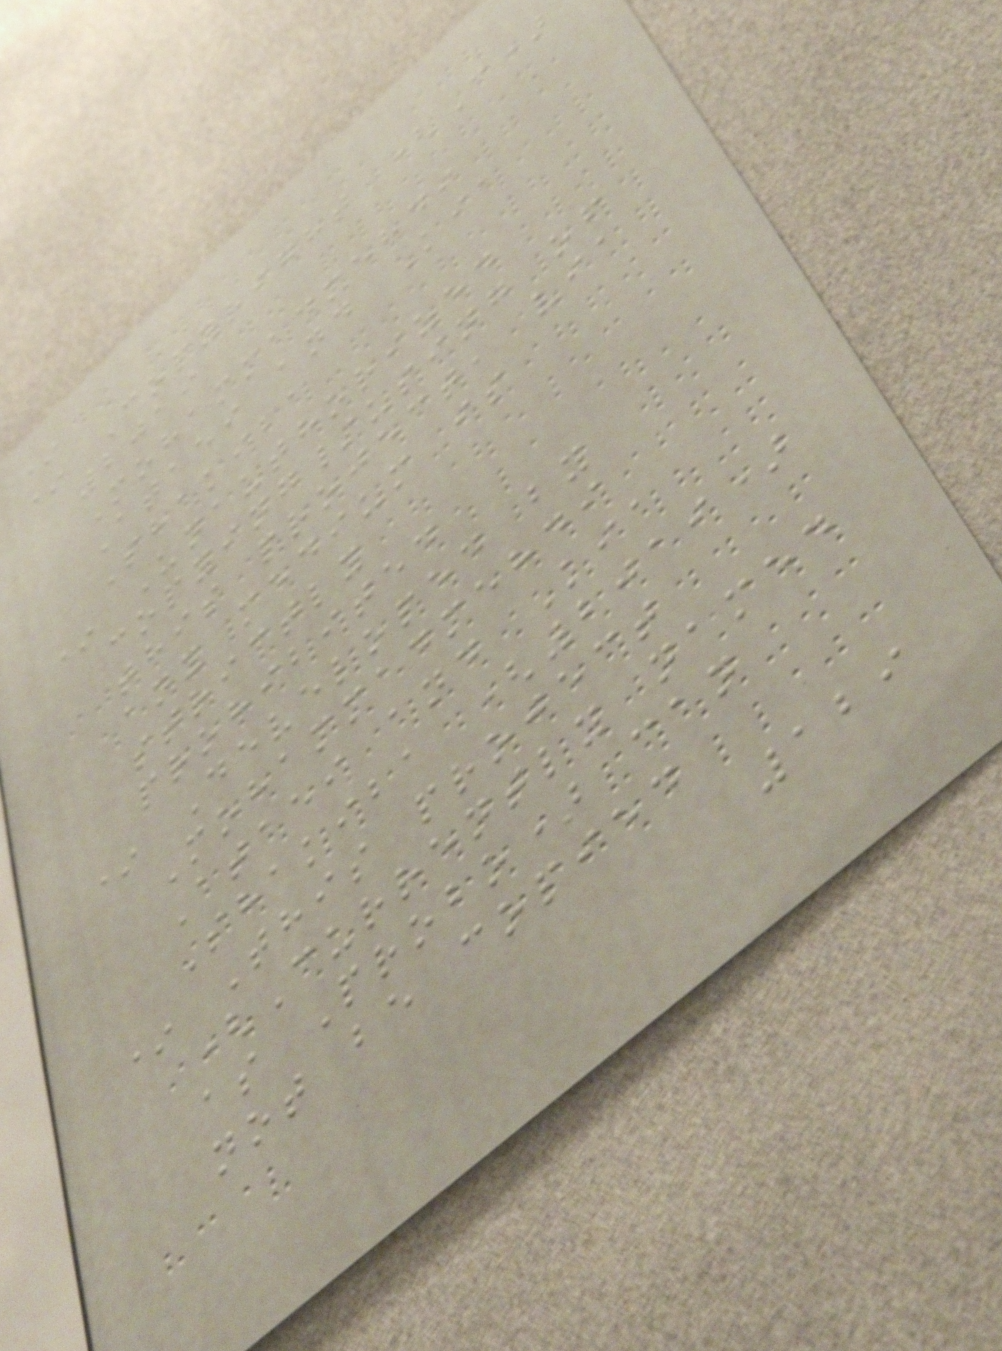*
* Copyright (C)
2019
Mohammadmehdi
Ataei and Kia
Shakiba
* Unauthorized
copying/using of
this project, via
any medium is
strictly
prohibited
* Developed by
Mohammadmehdi
Ataei and Kia
Shakiba (2019)
* This project
(Currently named
as Probo) can
not be copied
129
